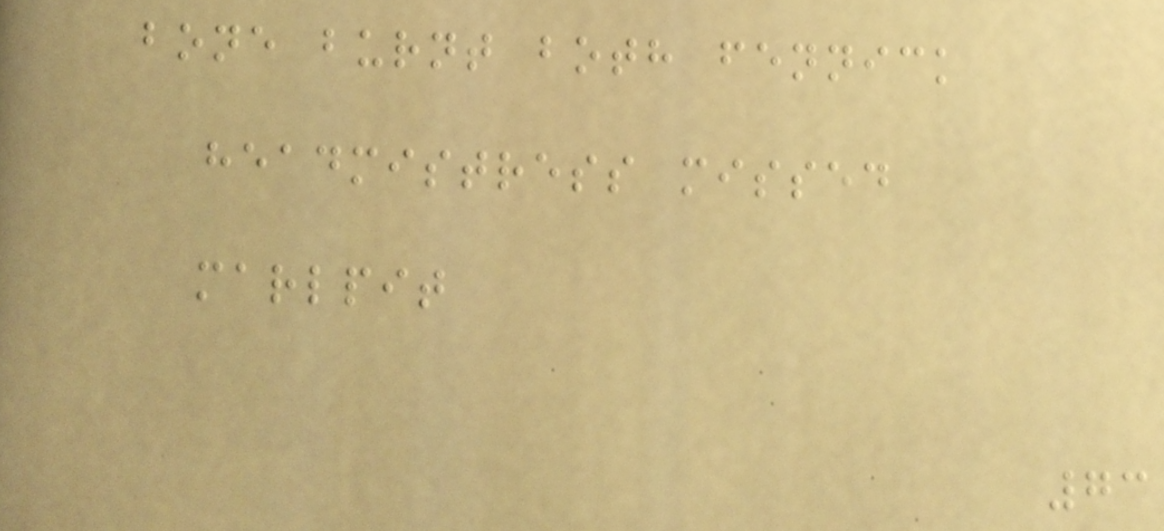bone burnt both fennick
headmistress missed
marlpit
73
